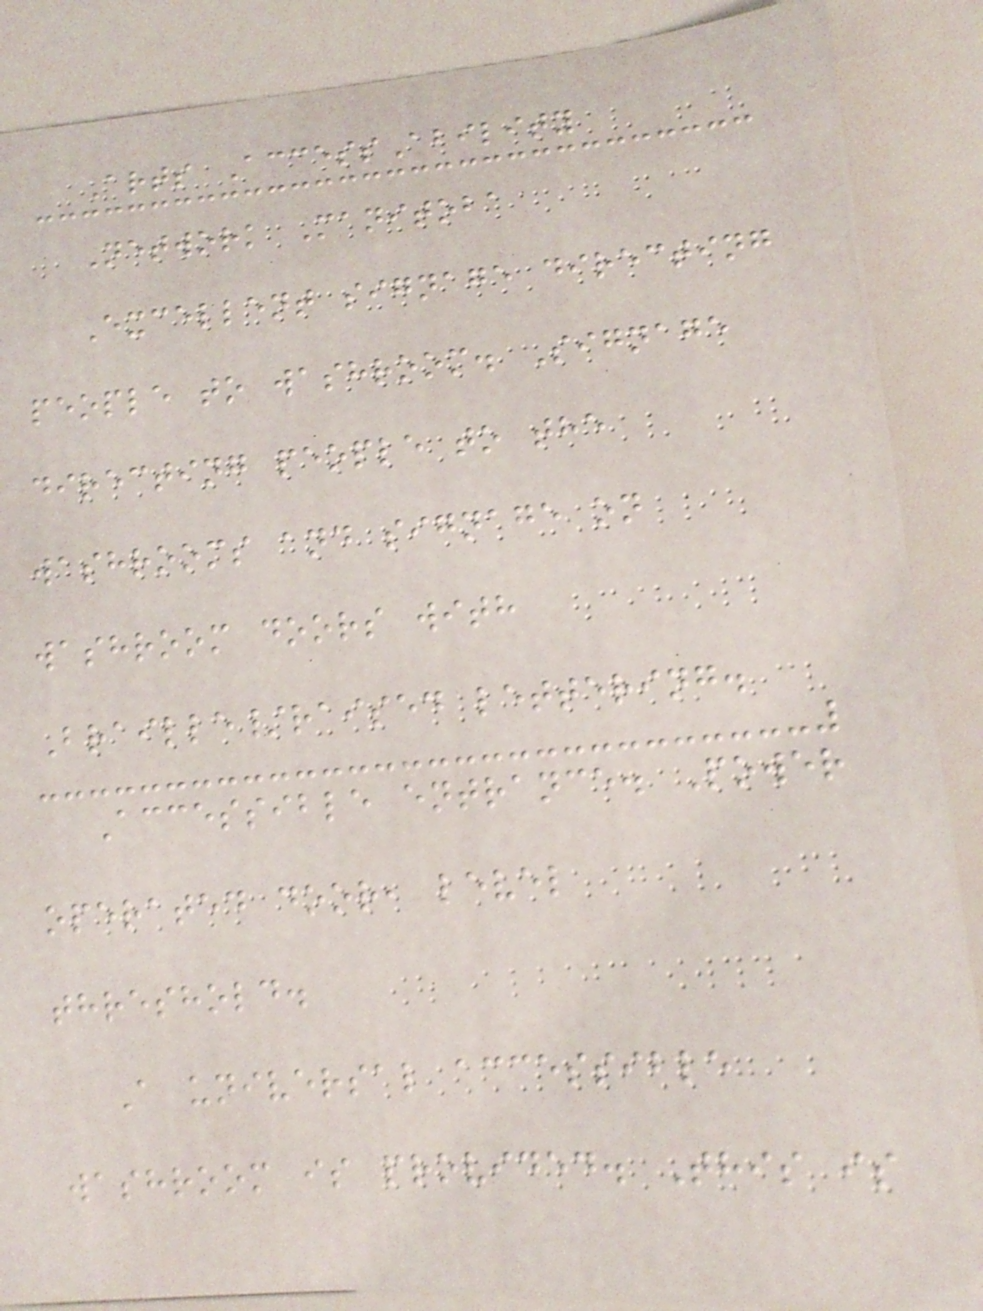Arts AccessAbility
Network Manitoba
Excellent signage directing
people to washroom. Signage
directing people to the
washrooms and signage on
washroom doors with
Braille/raised lettering.
Accessible entrance. Power
operated door, level
threshold.
A universal accessible
washroom is provided. This is
